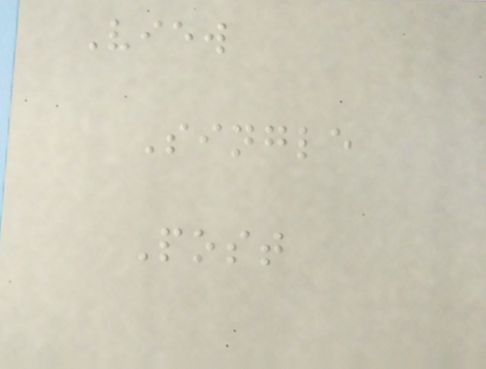View
Single
Post
